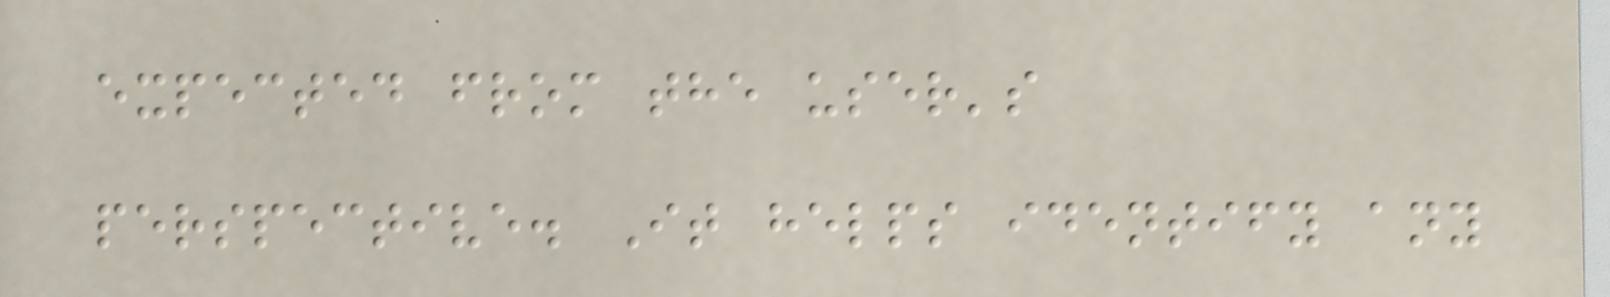expected from the user's
perspective. It helps identify any
